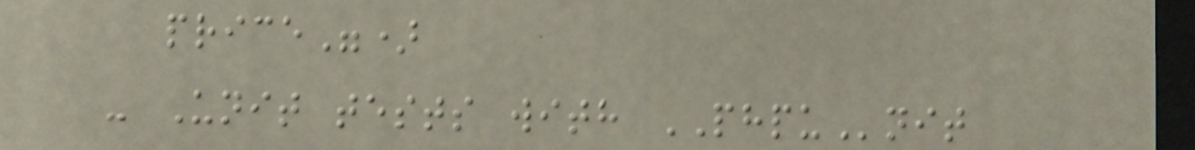price")
- Unit tests with PHPUnit
